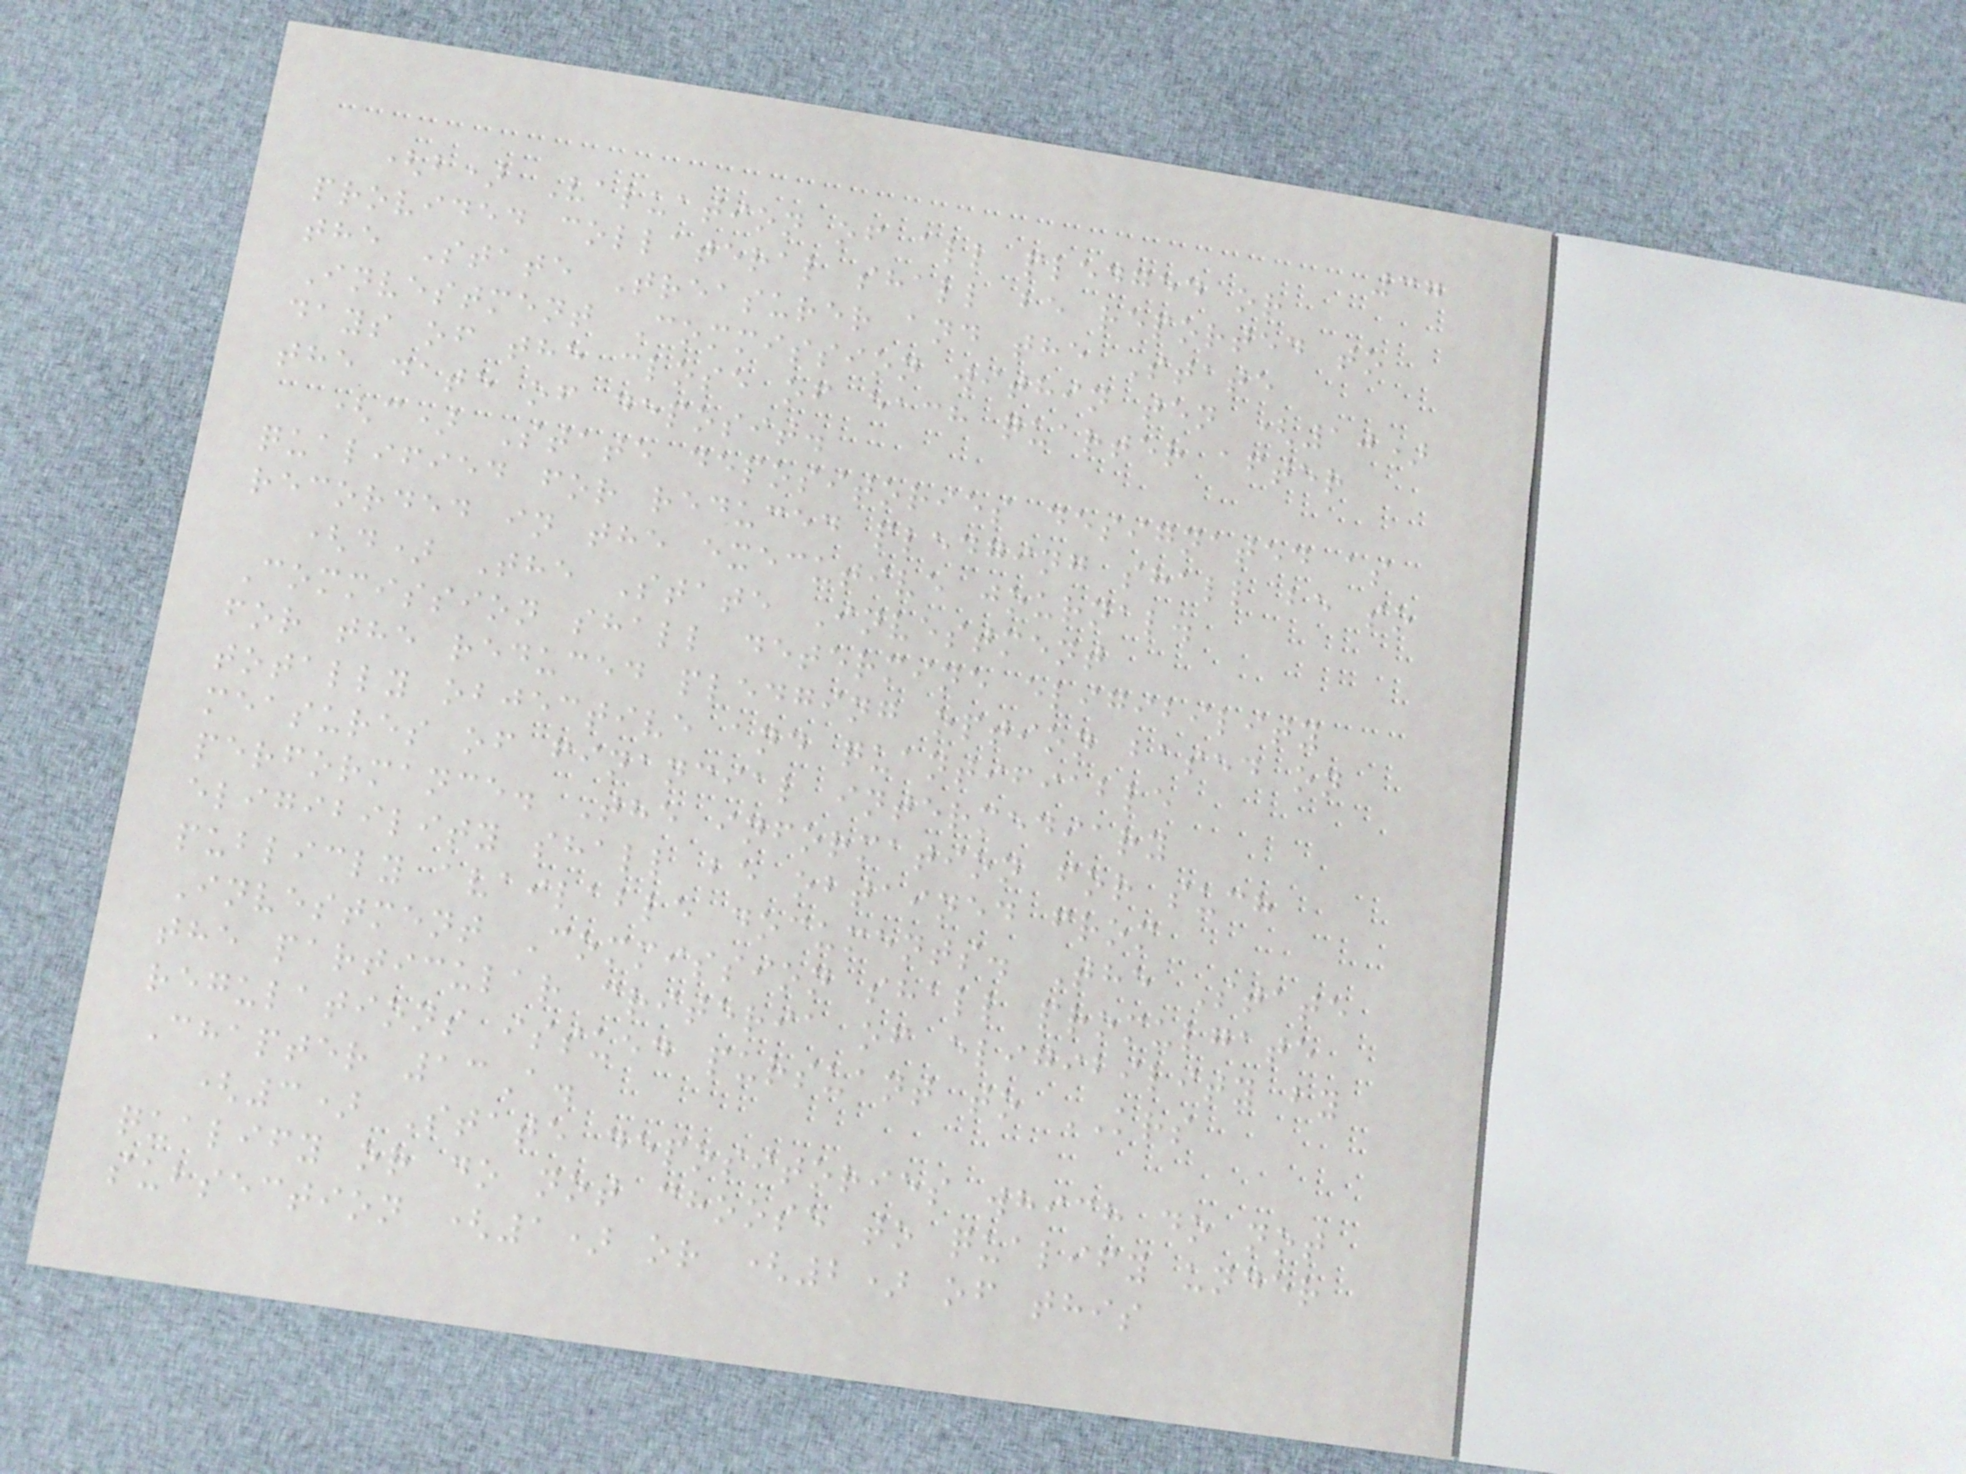37
(b) Valuation of all pledged or
provided collateral shall be reported to
the State Treasurer and the State
Investment Commission within ten (10)
days of the close of each quarter after
the date of deposit.
(c) State depositories designated as
qualified for reduced pledging shall be so
recorded in the executive journal.
(d) The State Investment
Commission shall determine eligibility
for the reduced pledging option based on
totally objective and quantifiable
measures of financial intermediary
performance. The information for such
eligibility shall be obtained from
publicly available documents. The State
Investment Commission shall promulgate
the particular criteria of eligibility by
regulations issued pursuant to KRS
Chapter 13A.
(3) State depositories which do not
qualify or do not choose to qualify under
subsection (1) or (2) of this
